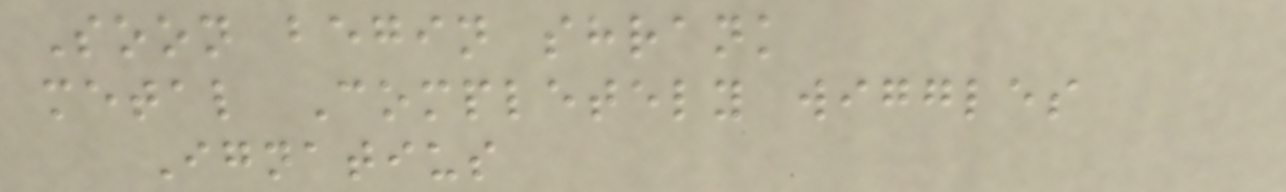Soon begin shrank
metal Completely wiggles
Ignatius
